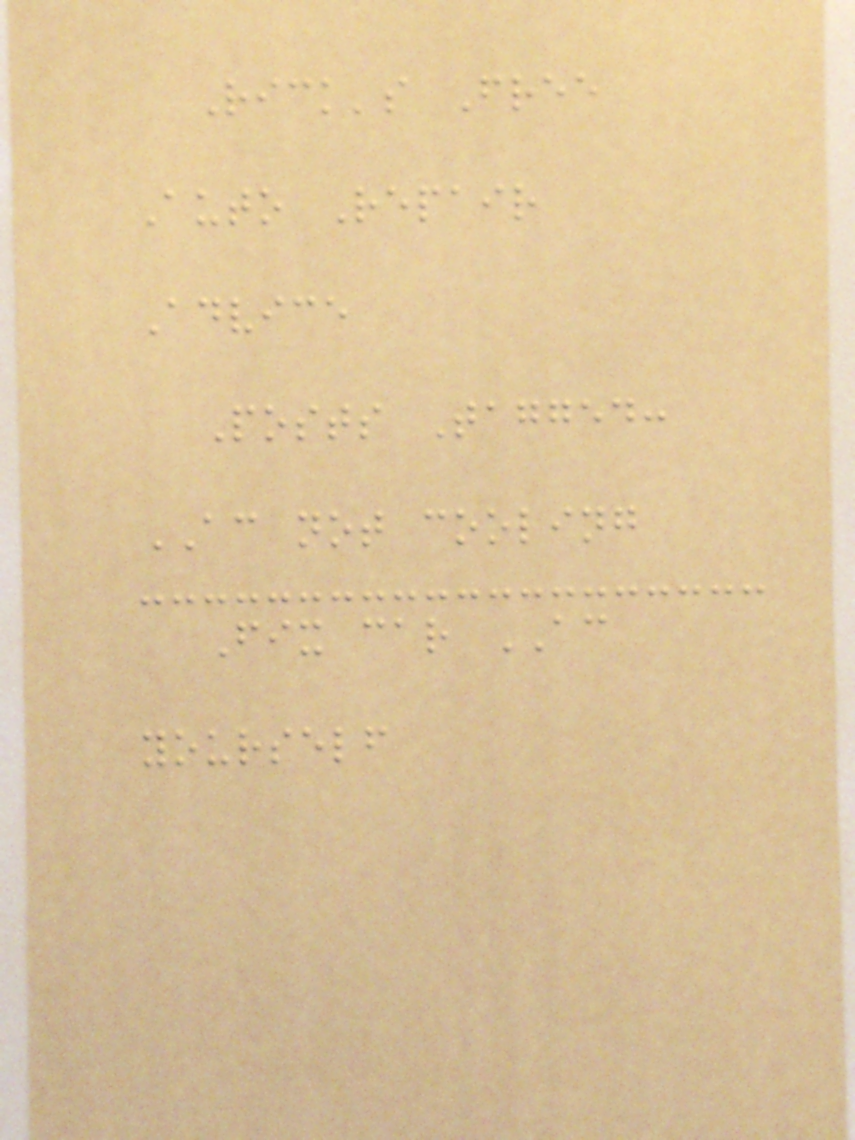Rick's Free
Auto Repair
Advice
Posts Tagged:
AC not cooling
Fix car AC
yourself
